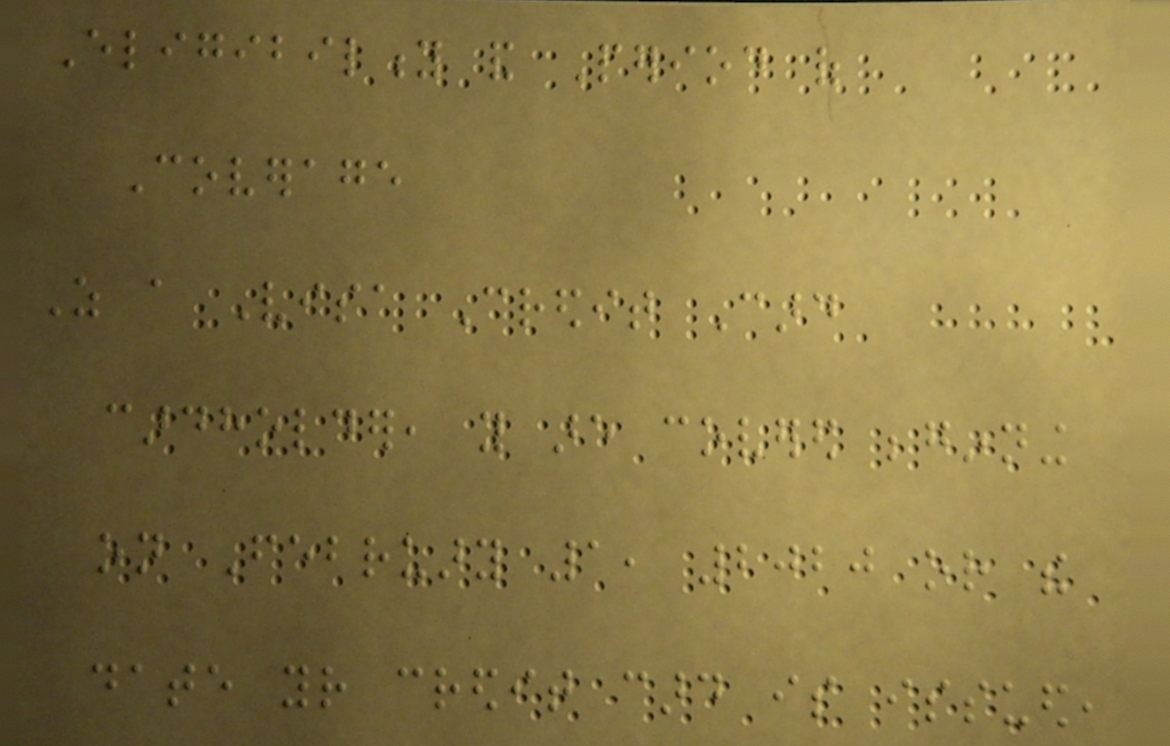Eligibility and Period of
Coverage
As a Visa Credit Card
cardholder, you are covered beginning
on February 1, 2020 or the
date your credit card is issued,
